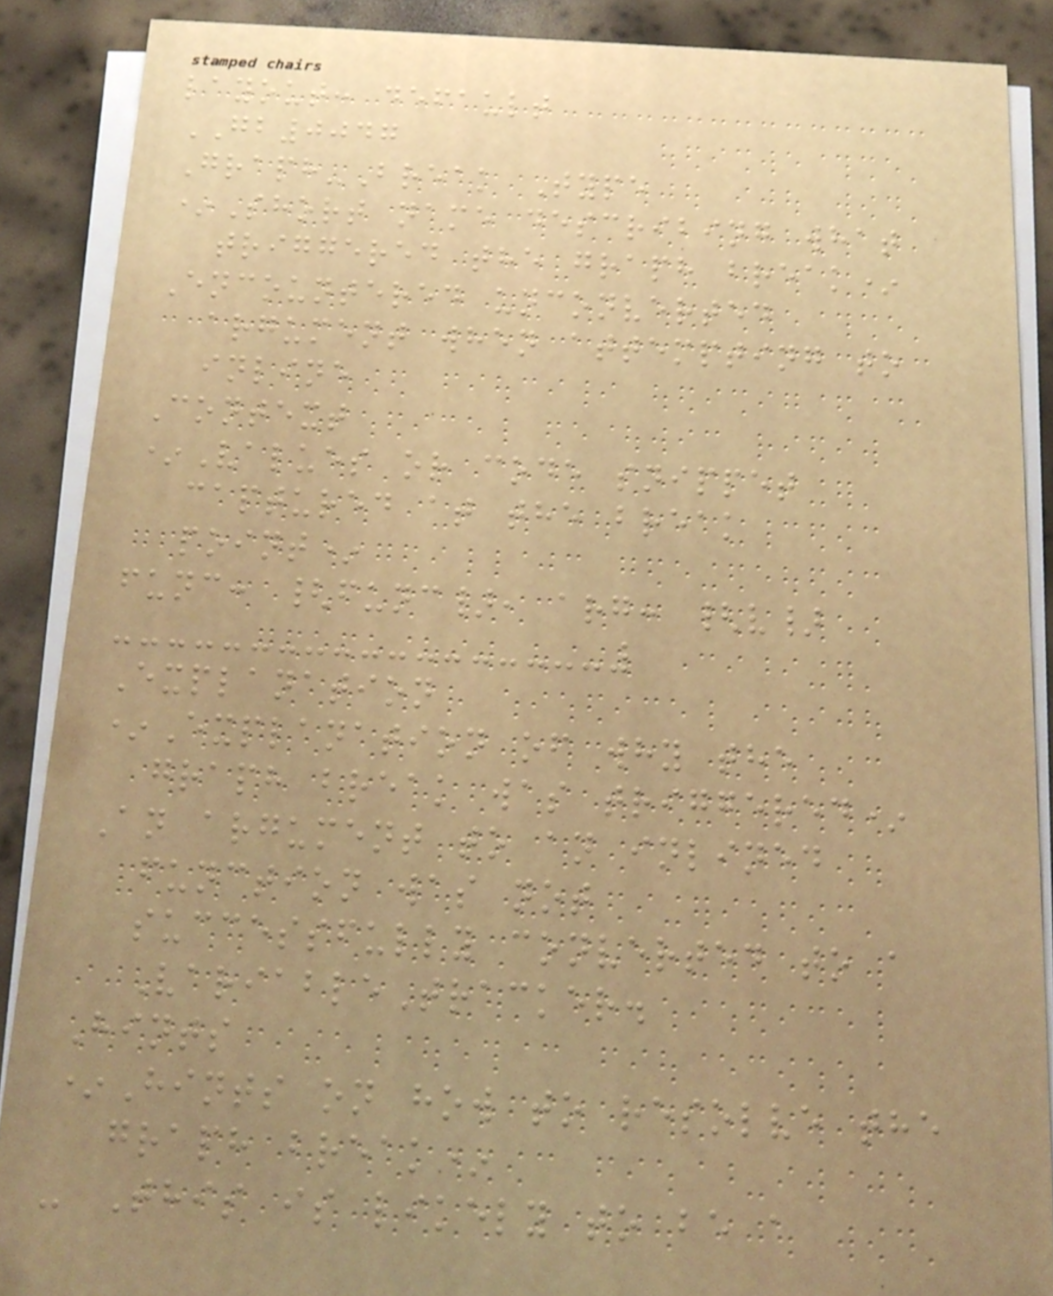layout: default
GB0047
Graph-Break Type
*Short name describing what
triggered the graph break*
Encountered unconverted
argument when attempting to
inline
Context
*Values or code snippet
captured at the break
point*
func: {func}, arg: {v}
Explanation
*Explanation of why the
graph break was triggered*
An argument to an inlined
function was not
successfully converted to a
VariableTracker.
Hints
*Hints on how to resolve the
graph break*
- This is likely to be a
